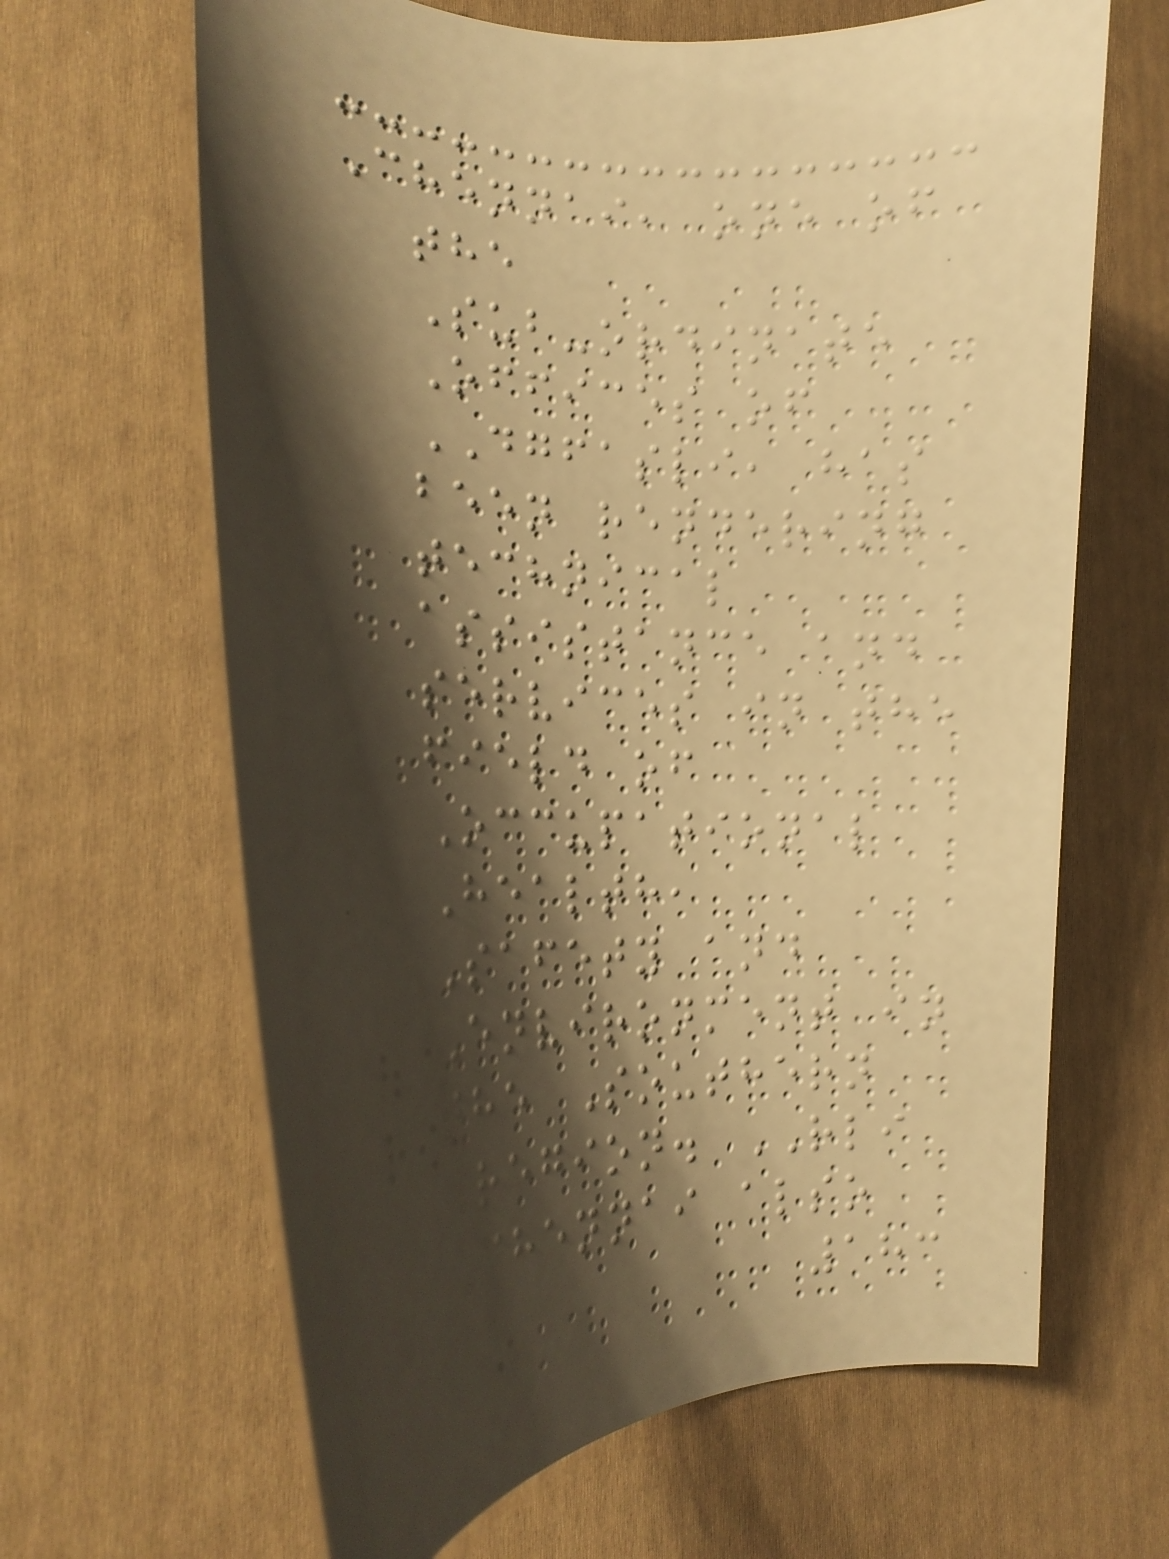Chennai, one of
the
Sub-ordinate
Offices of
DGFASLI, has
been rendering
technical
assistance and
services in the
field of
Occupational
Health,
Safety and
Environment in
the Southern
Region. RLI
Chennai also
183
